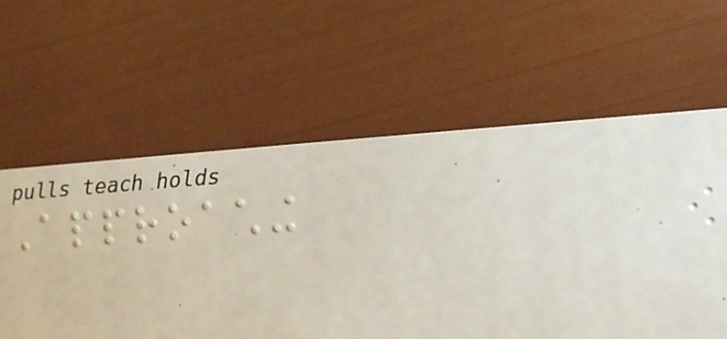Approaching
